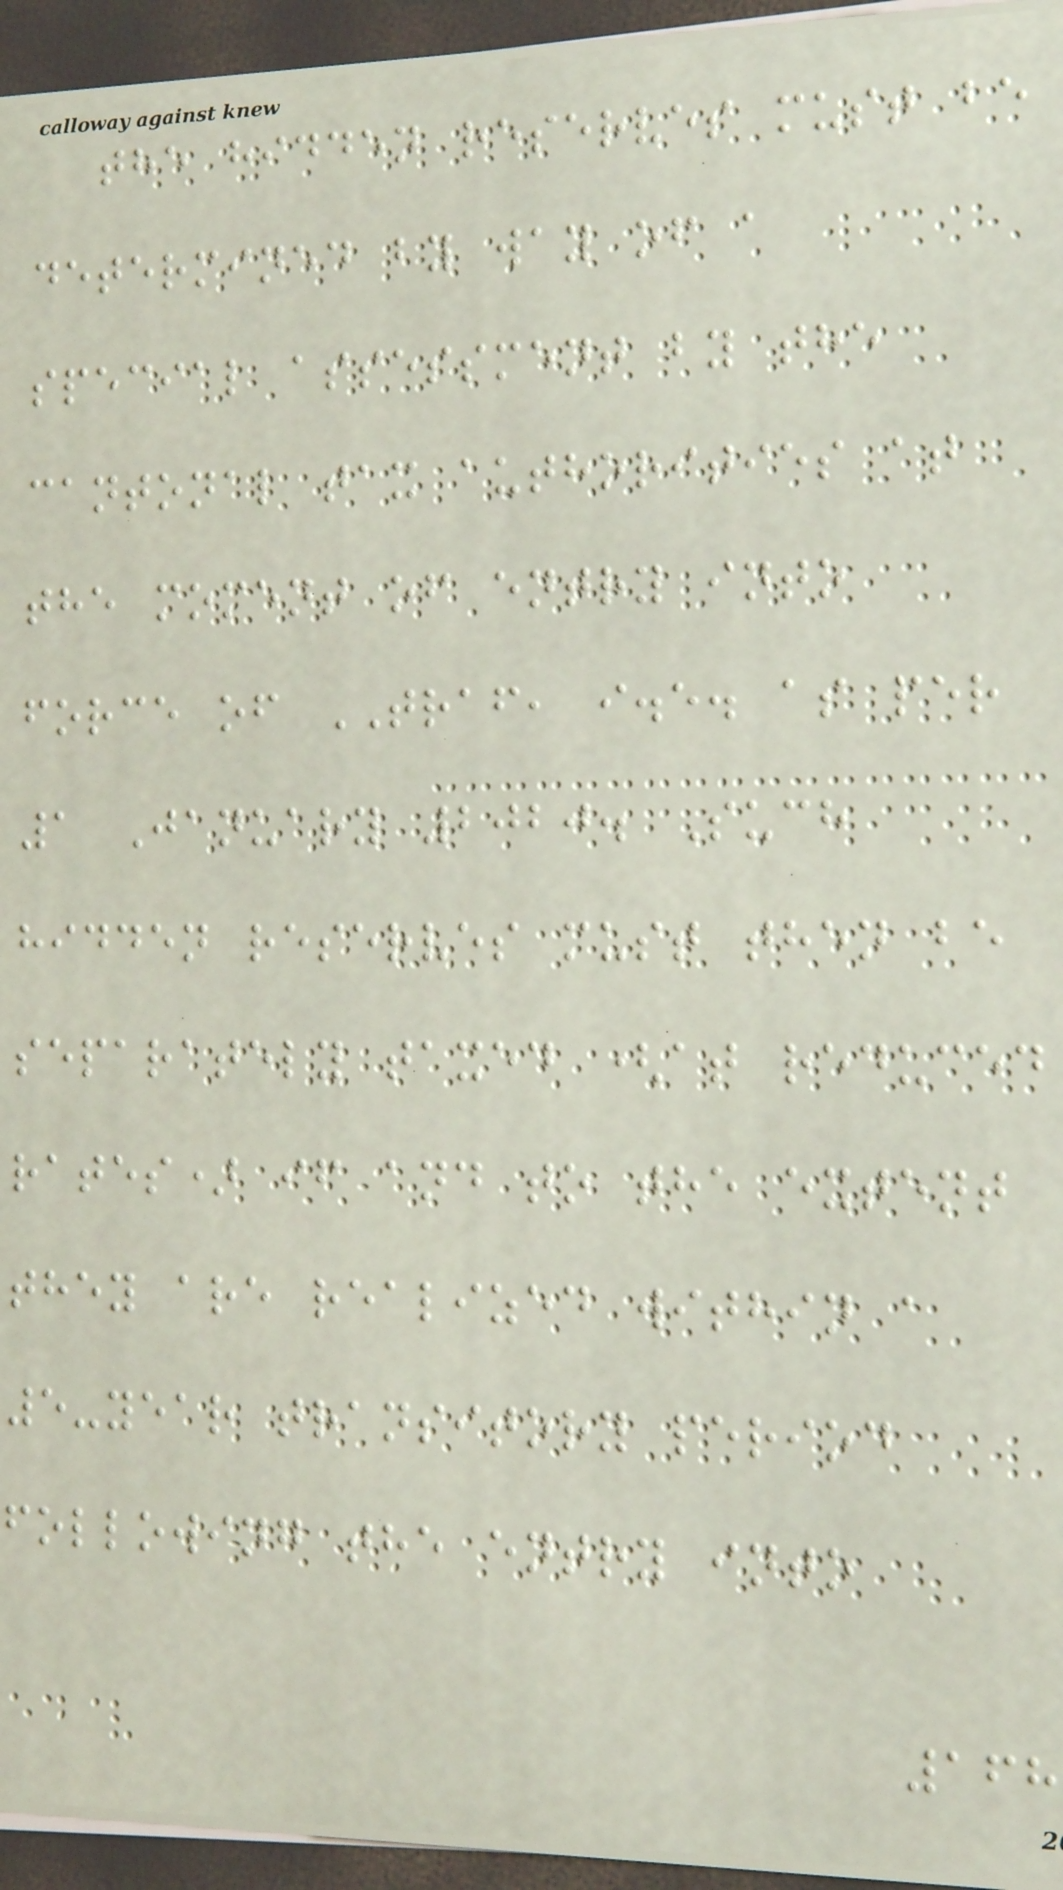the hidden reserves must be
determined by way of a
special assessment by the
cantonal tax authorities at
the moment of entry into
force of TRAF, i.e. as per
1 January 2020. Such
hidden reserves must then be
separately taxed (at reduced
rates) if and to the extent
they are realized within a
5-year transitory period
following the entry into
168
